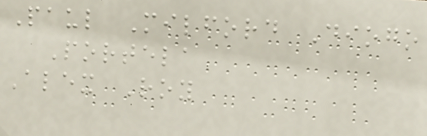Paul Milford Diogo
Portela
Alex Roy
